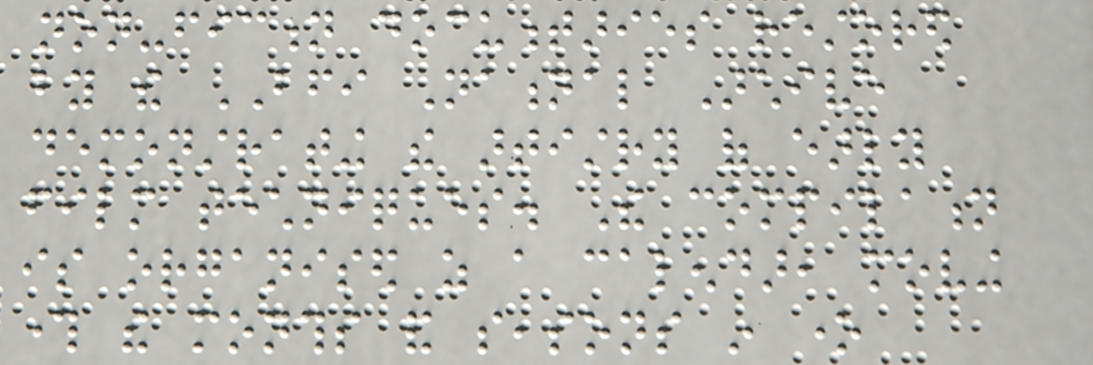non-fiction documentaries restored
by the BFI National Archive
demonstrating the artistry of early
film techniques. The compilation
is organised as a calendar, moving
through the months and seasons in one
